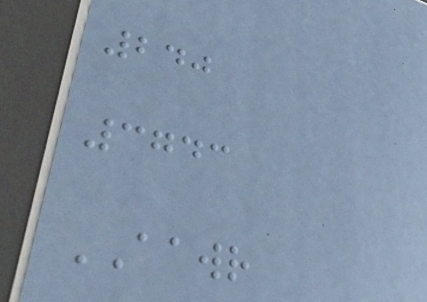240
3743
AAWR
